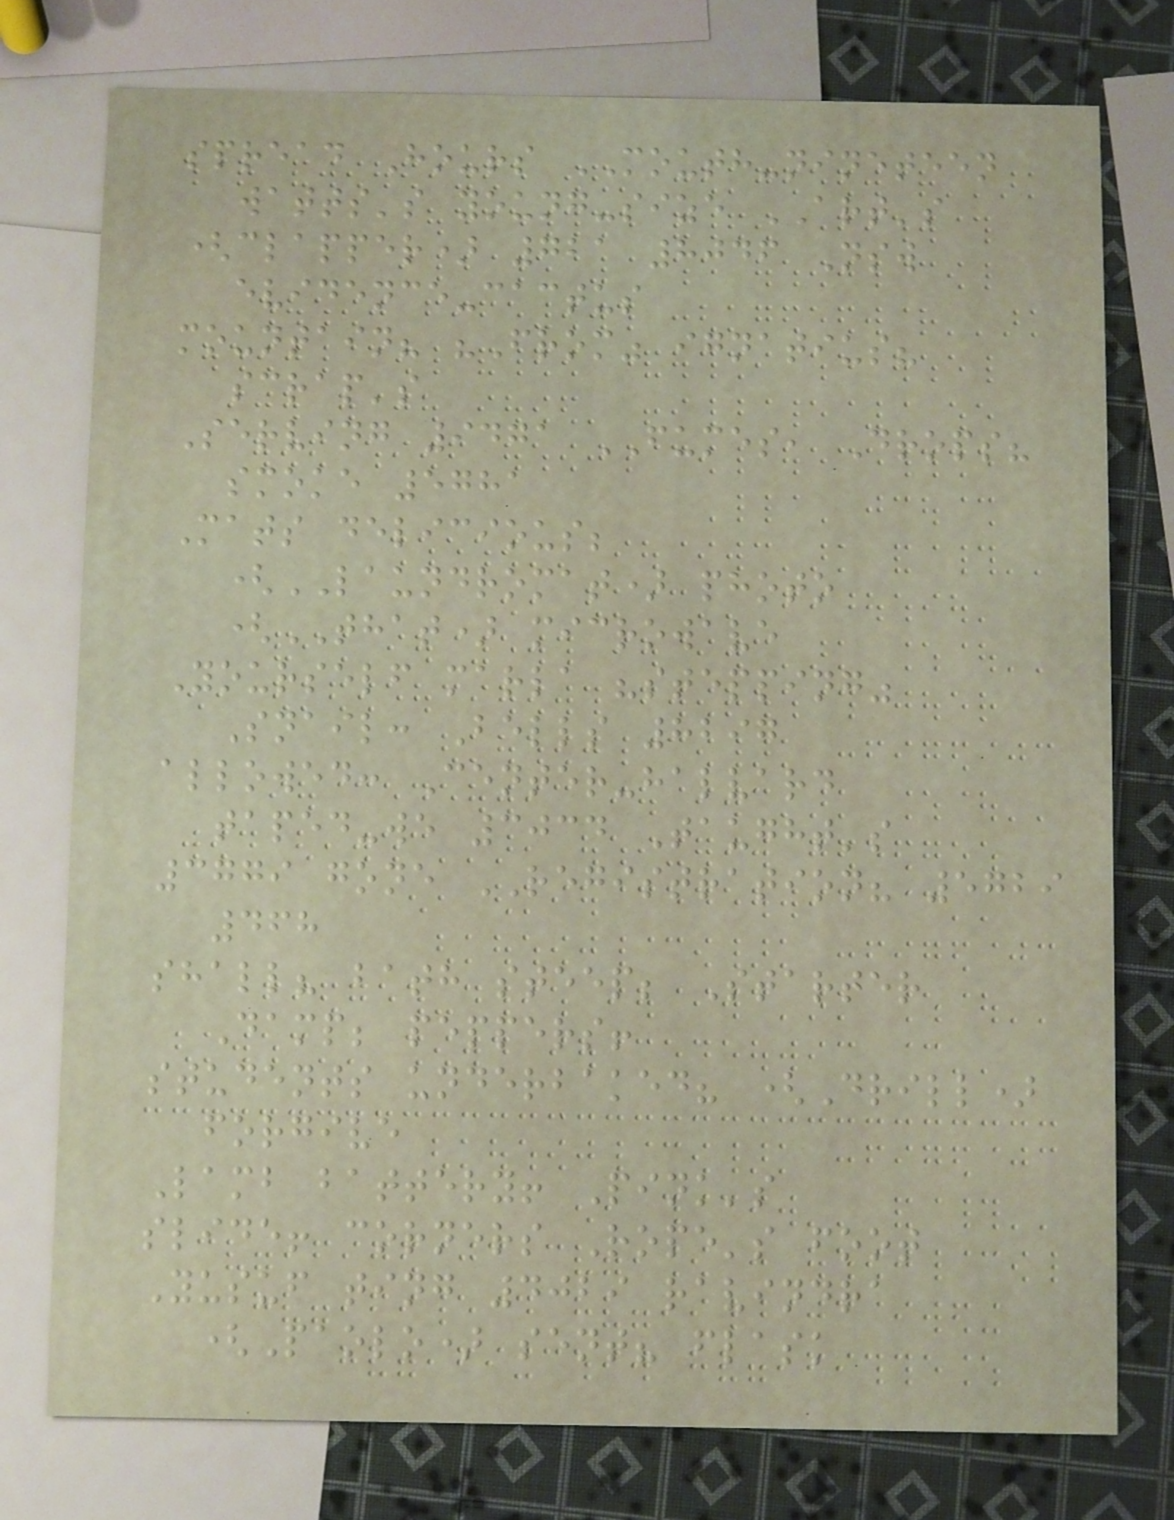spread Hours MOUTH-nineteen
watts's young-size ART's
(clapper) 721 8046 Nsw
evidence-cactus
mountain? "From" ignatius?
scrap's
Serving 9471 FUMES, Drops?
smoke 5781
Mats delicious;
(LAUNDROMAT) photo
(THAT) microwave
Yourself marla "stepping"
Snail: Bells 8297
allowed: Center-halvard
taped-we 3034 Taught's
3779 gone REGISTRATION? 5729
468
shall? bath steep; Starter
Damp; peppers!
students underbaked? (Drill)
forgive
Lamb battery! Pink's
slide! corners Rope's foot
Yusuf ting 4029 ravindra
(Paolo) sent? flask
